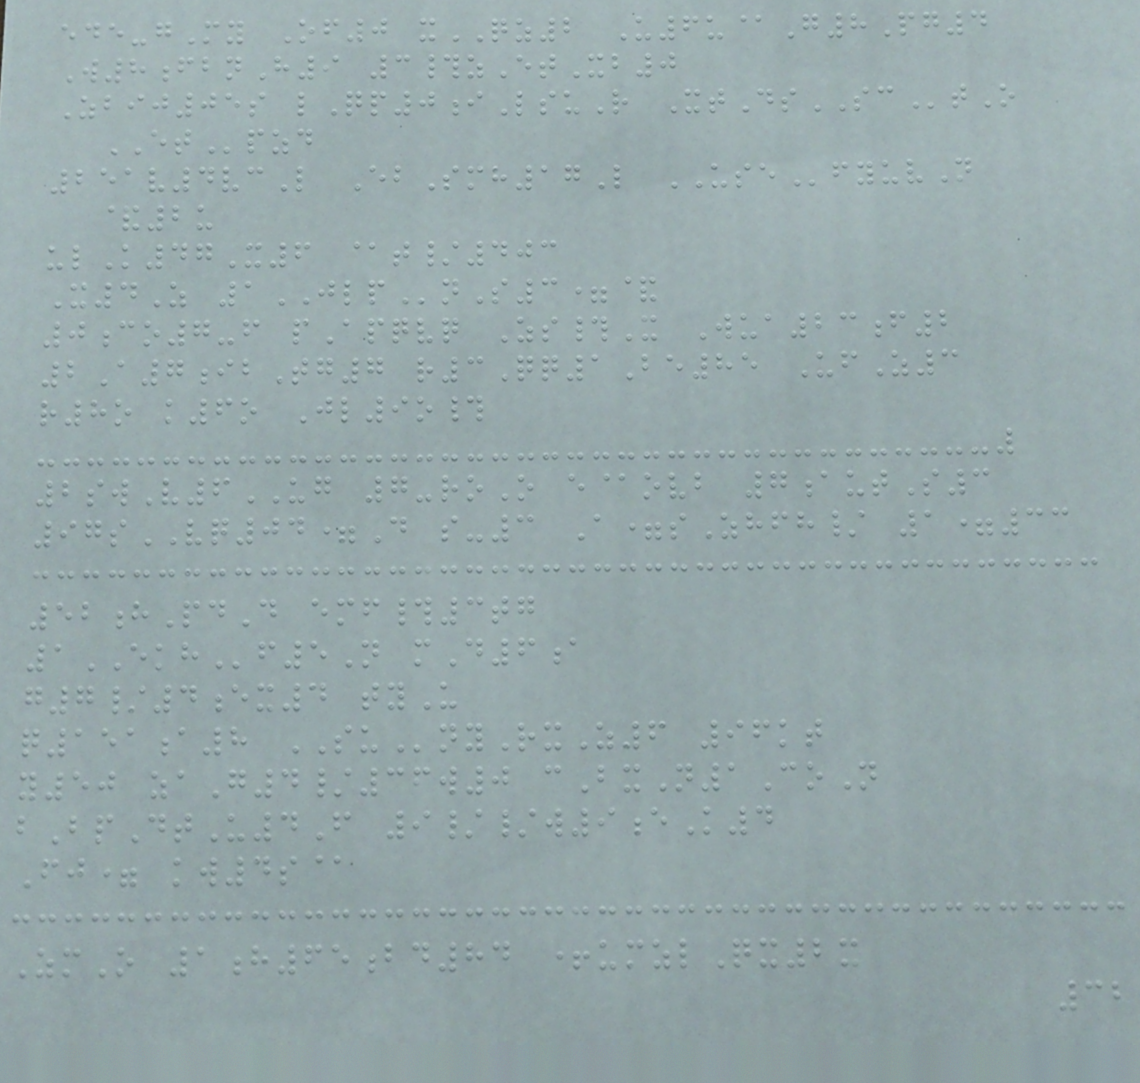ede-gMy Of0 xQZ2 U6u@G8Pg4
W8fbnH9 3#zEtXb0
Zbij05s lQp0iLsuR XtDsSCtO
ETpzd
251v4vcL EbSmh17L USEfyuvN
&2u
ulK47X6 @t/403
X4Z 1JLPnS3=&
0co7-f pApqvq Zs#X Wua23f2
2A7ibTg7 r3Qq1Be85 UfZ3
r8o k6o Jl9o#
2swV6UG 7-roO e@ovb 7autS3
97sVQ04=D s-3 A=sZhfh/ 1=33
52hPdD emf#3tg
1EKHf5N mD6a
g7/4ex4 tyU
q151a8 SUnyRxZ6 96kt
y50 zaG4/36w0 cBxN1CoN
bBpDtU4F 9//w9eK4
Fj= kw4s@
ZmO 1h65bd84 +umzlQx2x
32
